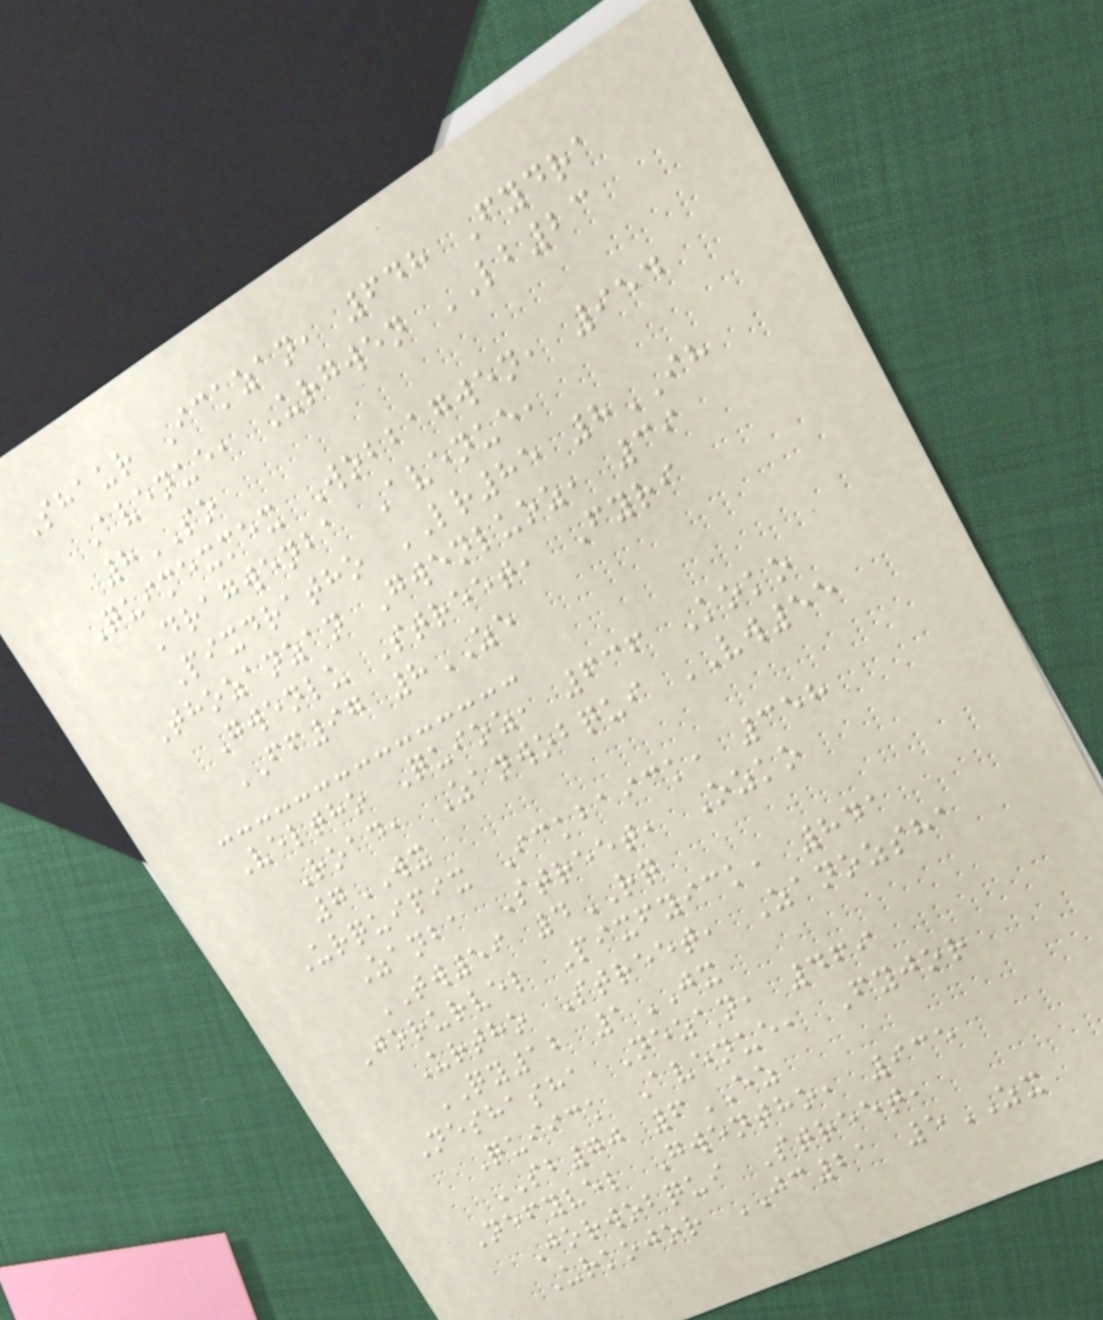Shaur Ickzan, 648 Fydra
Avenue, Urgwen LB23
8SO
Quimexmex Wobbagwen, 954
Dragwenba Avenue,
Pixdratho LR85 8IH
Thozanzan Gwenluoz, 39
Gwenlu Street, Fyri
FF97 8ZE
Veltho Quioz, 636 Koko
Road, Zanwobqui VW55
7WX
Urquipix Ickbaick, 358
Zanba Street, Ozko
TW59 4RQ
Jorurvel Pixfyick, 841
Urtho Street, Zanozsha
QY12 1JX
Neshasha Nezan, 469
Quiick Avenue, Fyjor
SB70 6EZ
Nefyvel Gwentho, 935
Jorwobqui Street,
Urkojor JC21 5ZX
